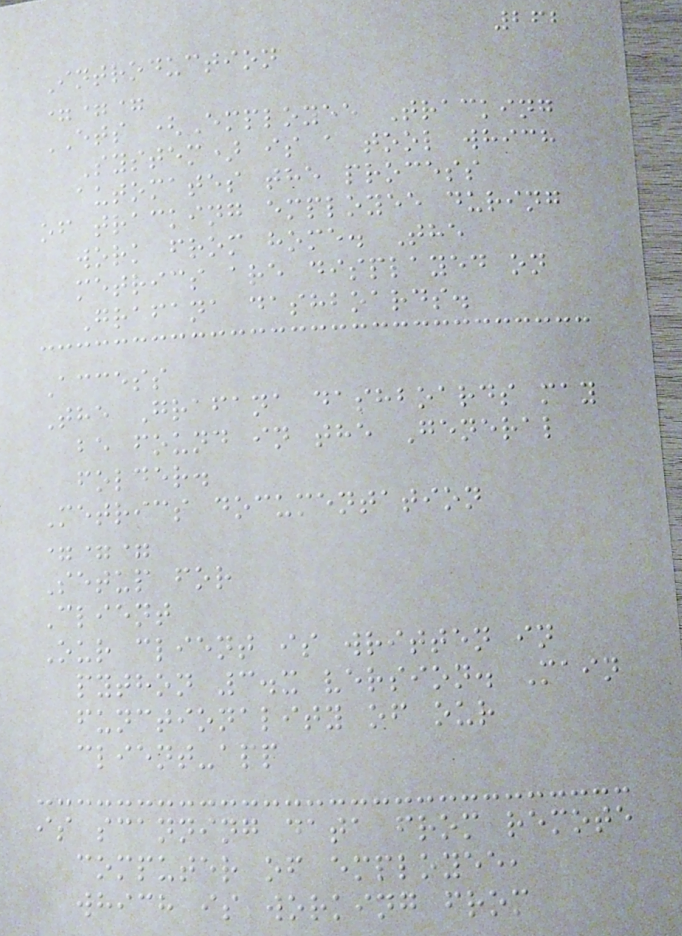262
Introduction
===
ETS (Employee Tracking
System) is a tool which
automates the process
of tracking employee during
work from home. The
metrics are displayed on
Grafana dashboards.
Access
The Grafana dashboards may
be found in the General
folder.
Metrics documentation
===
Setup for
Client
Our client is written in
python 3.x version. Main
functionality of our
client-app
is scanning data from remote
computer of employee,
which is working from
